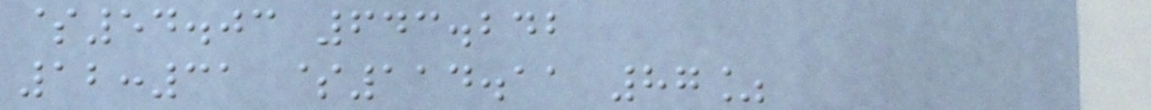$54.03 643.242
12:31 $114.11 87%
